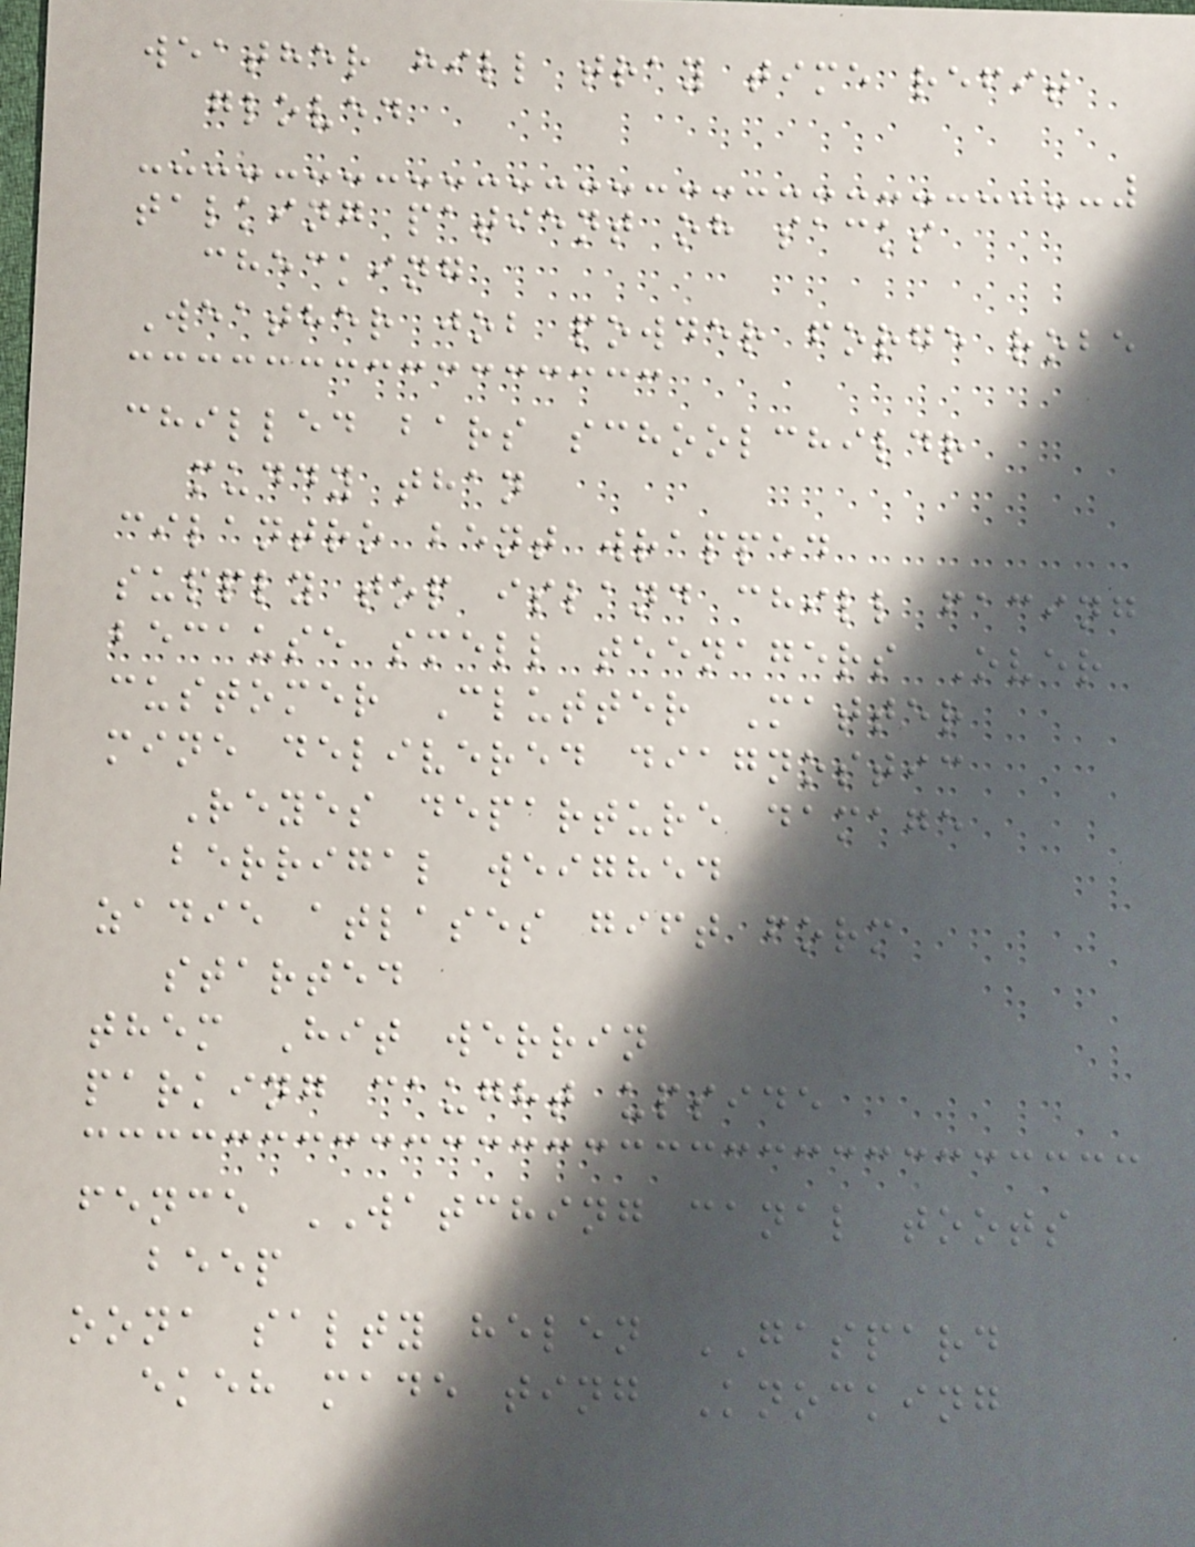weather hill tray time refit
gloved
talking patient oh sacks
checking
Weather job powder forge robe
chilled bars schoolchildr
muddy than
cilantro bent wrapped
supply top island chill facing
because smell teenagers Over
customer Clutter Matter
mine delivered diagnostic
Reyes departure damage
berrigal weighed
zadie atlases gift form
started
them Hit werrin
parking caught upside
fence WATCHING canal toots
beep
oona salty helen GASPARD
ekeh made ting Knocking
